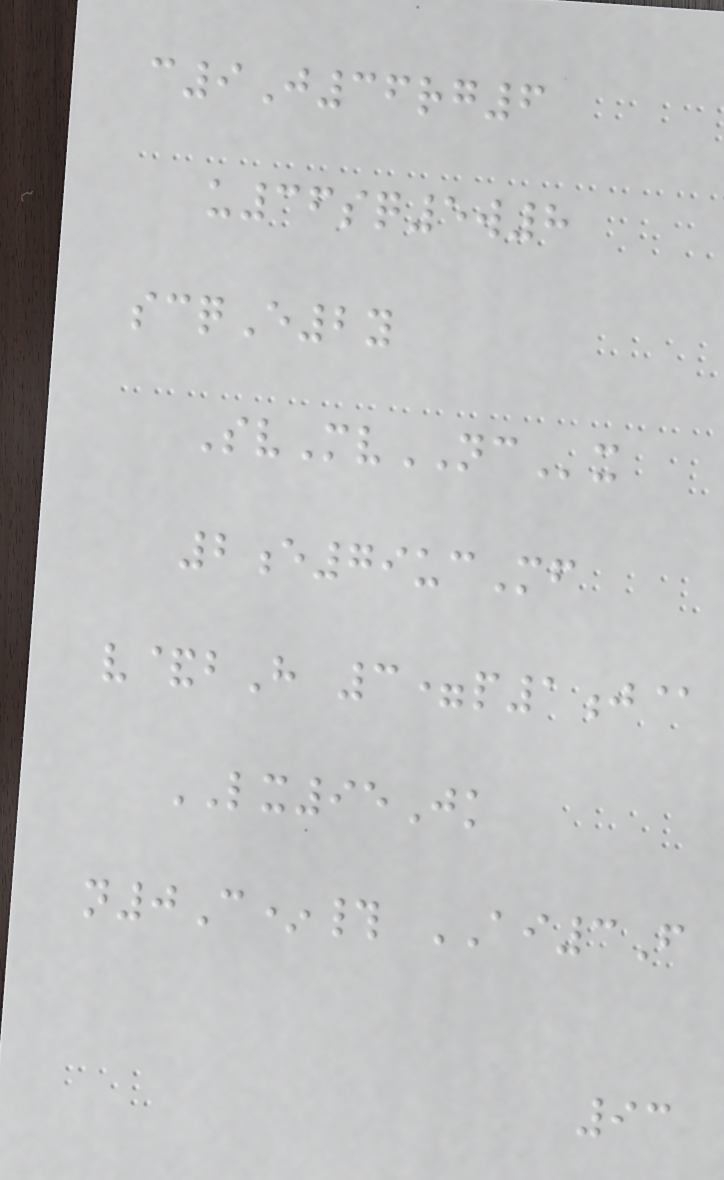c9J36rg6
u36sq5w8
scqE2y
SvMvNCx
2e79ucMf
v&bH 3=p1j@
LX95Jk
n0C*# AI3F
93
